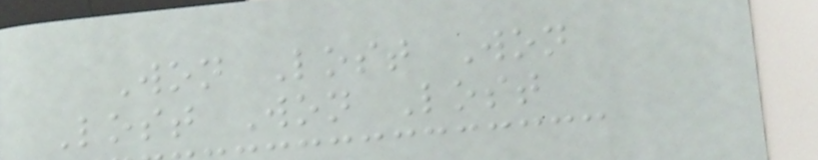Won Lost Won
Lost Won Lost
